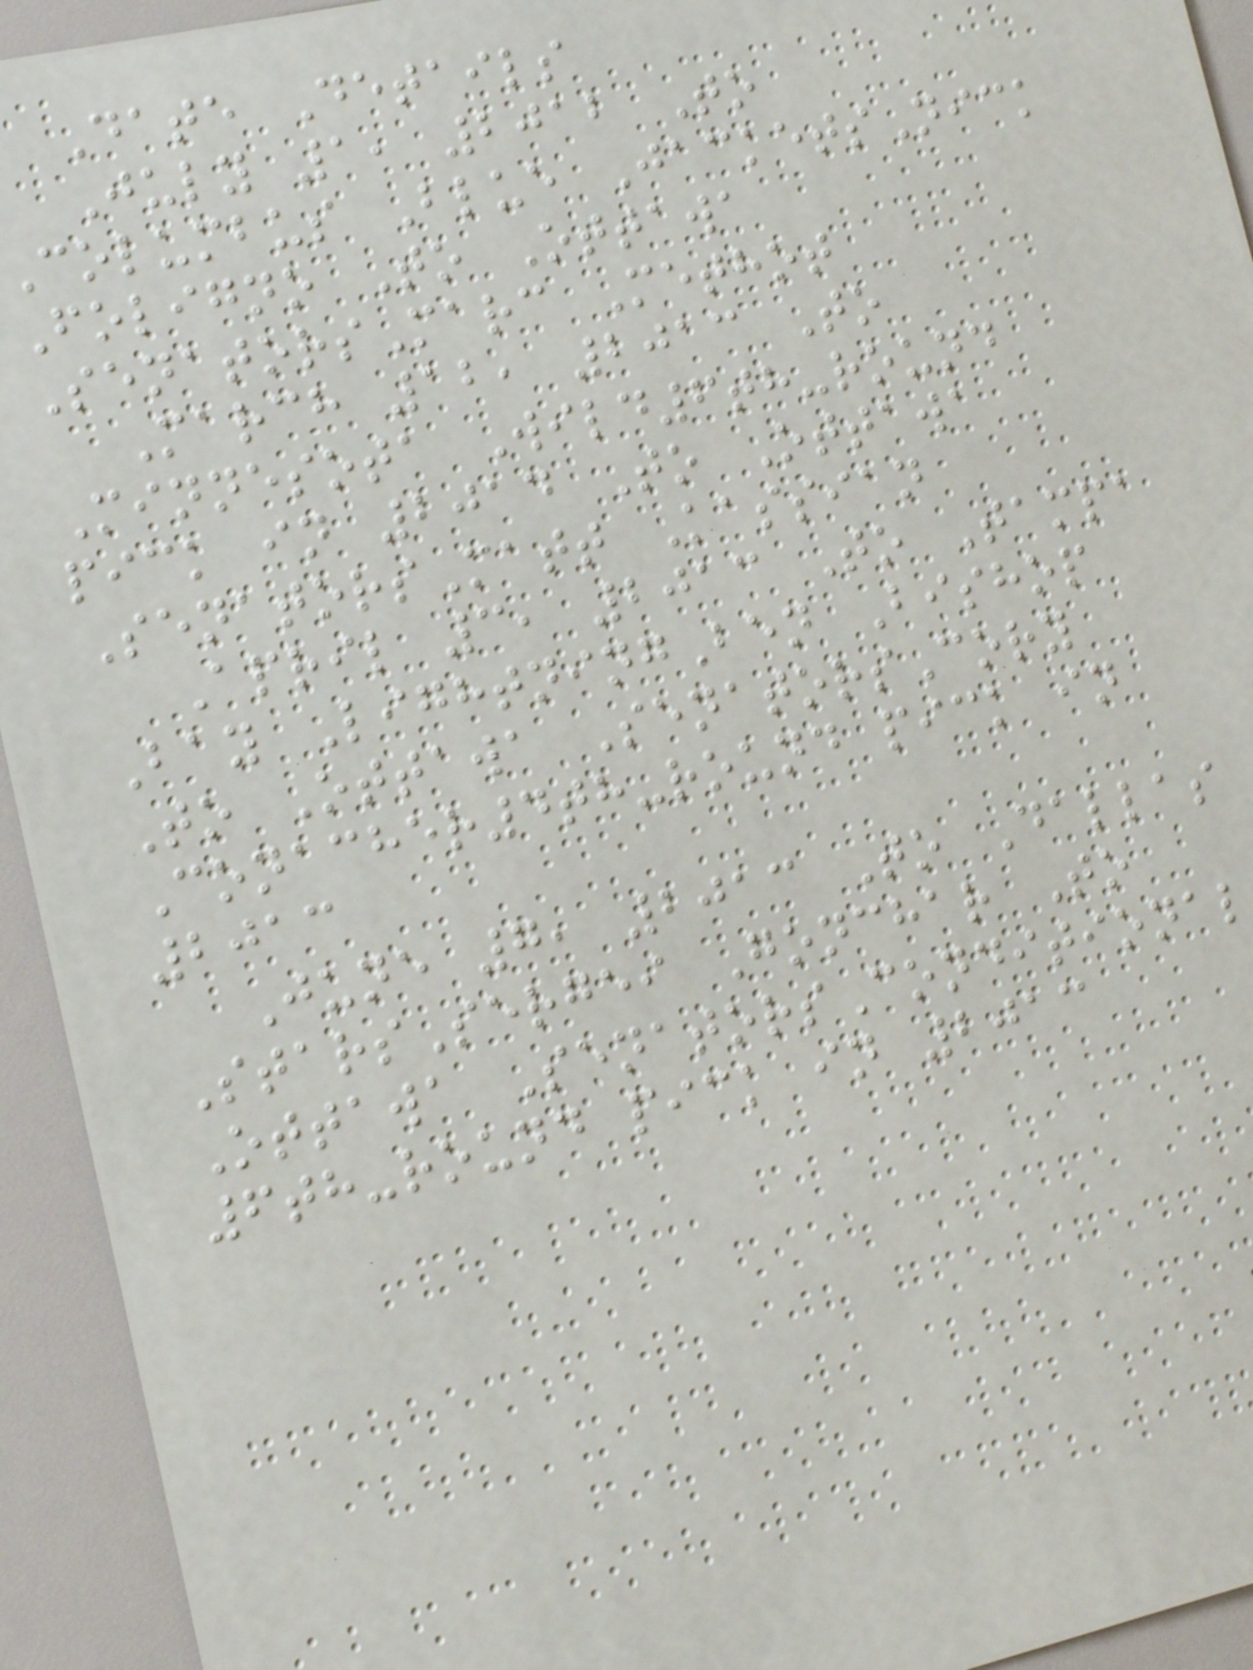Date Details
July 1, 2012 To
columbus Blue JacketsNick
Foligno To Ottawa
SenatorsMarc Methot
March 12, 2013 To
Minnesota Wild6th-round
pick in 2014 To Ottawa
SenatorsMatt Kassian
April 3, 2013 To Tampa
Bay LightningBen Bishop
To Ottawa SenatorsCory
Conacher4th-round pick in
2013
June 7, 2013 To Dallas
StarsSergei Gonchar To
Ottawa SenatorsConditional
6th-round pick in 2013
